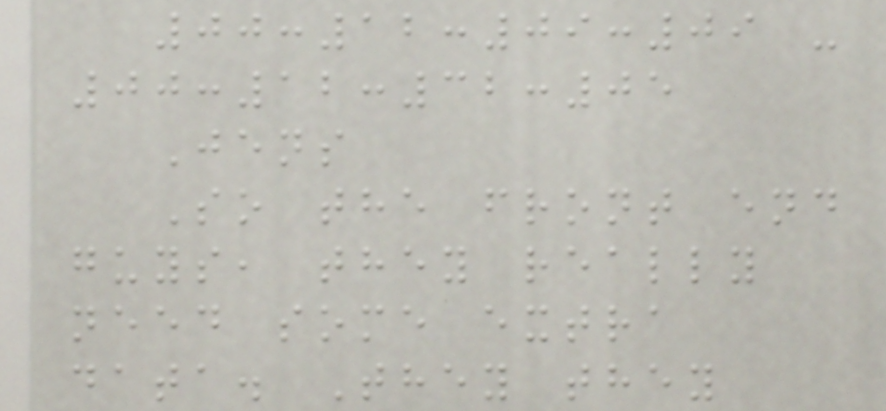00:12:09:09 -
00:12:32:05
Jens
So the front end
guys, they really
need some extra
data. They they
